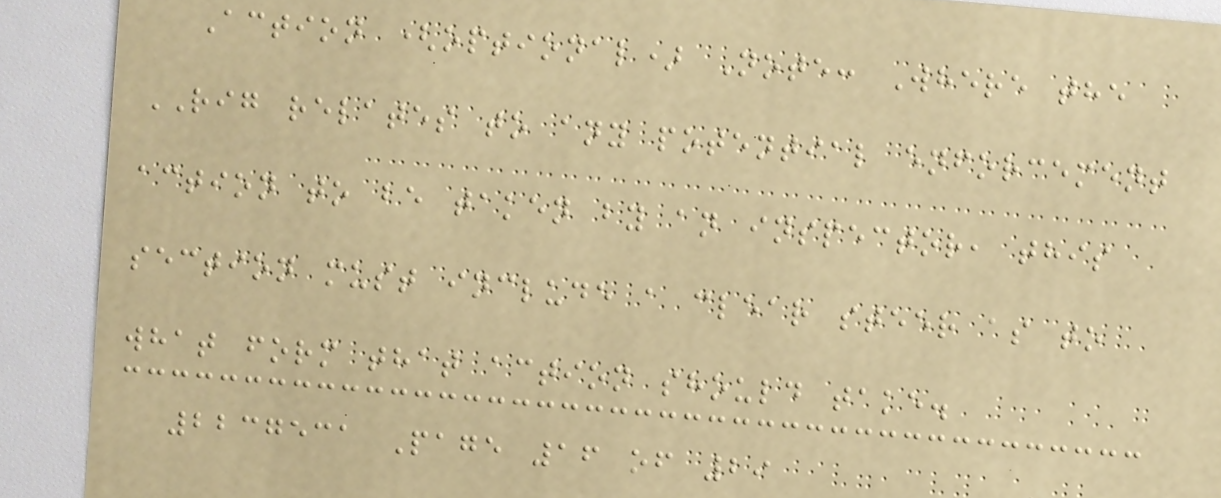Action (optional) Note: Where the
RIG relates to any potential enforcement
action to be taken by an inspector, this
section must include a clear steer as to
what form that action should take.
2237531 Page 16 of 29
